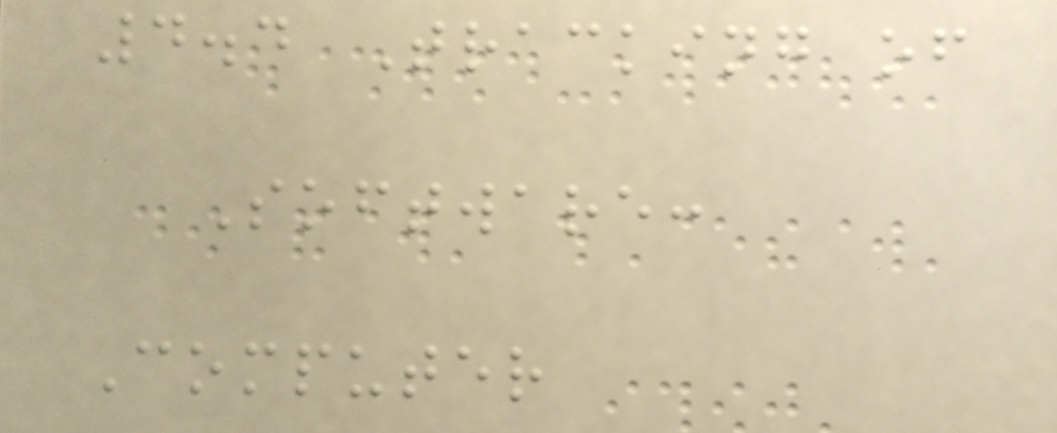4.4 Tracking of
Software:
Computer
